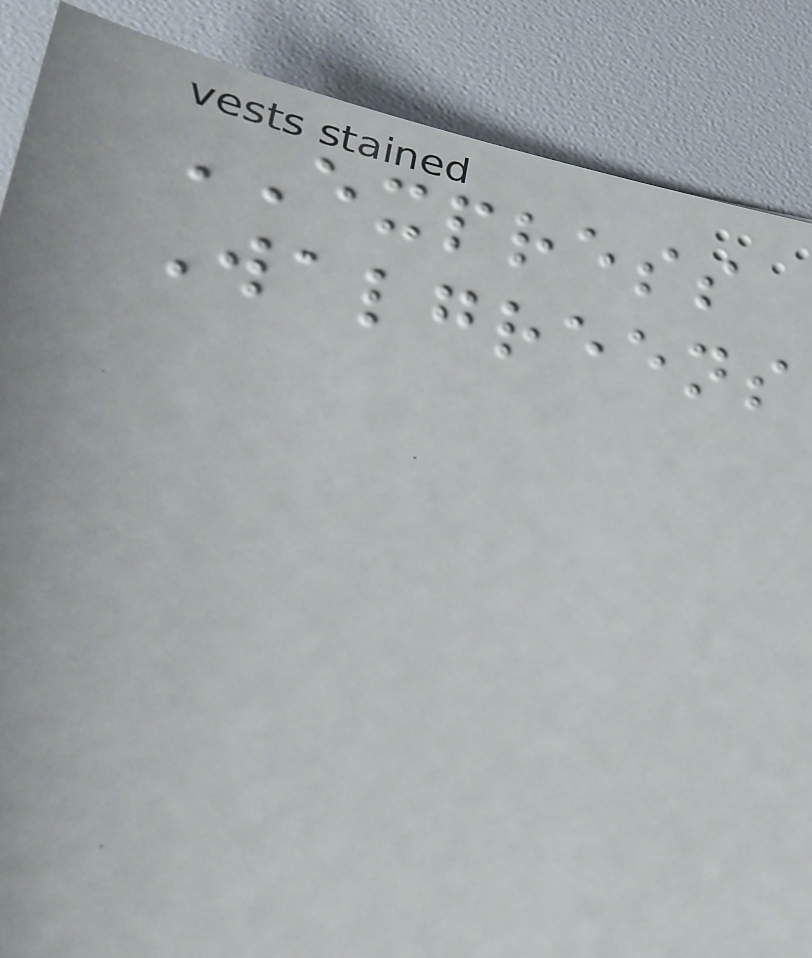EXPRESS
Walgreens
